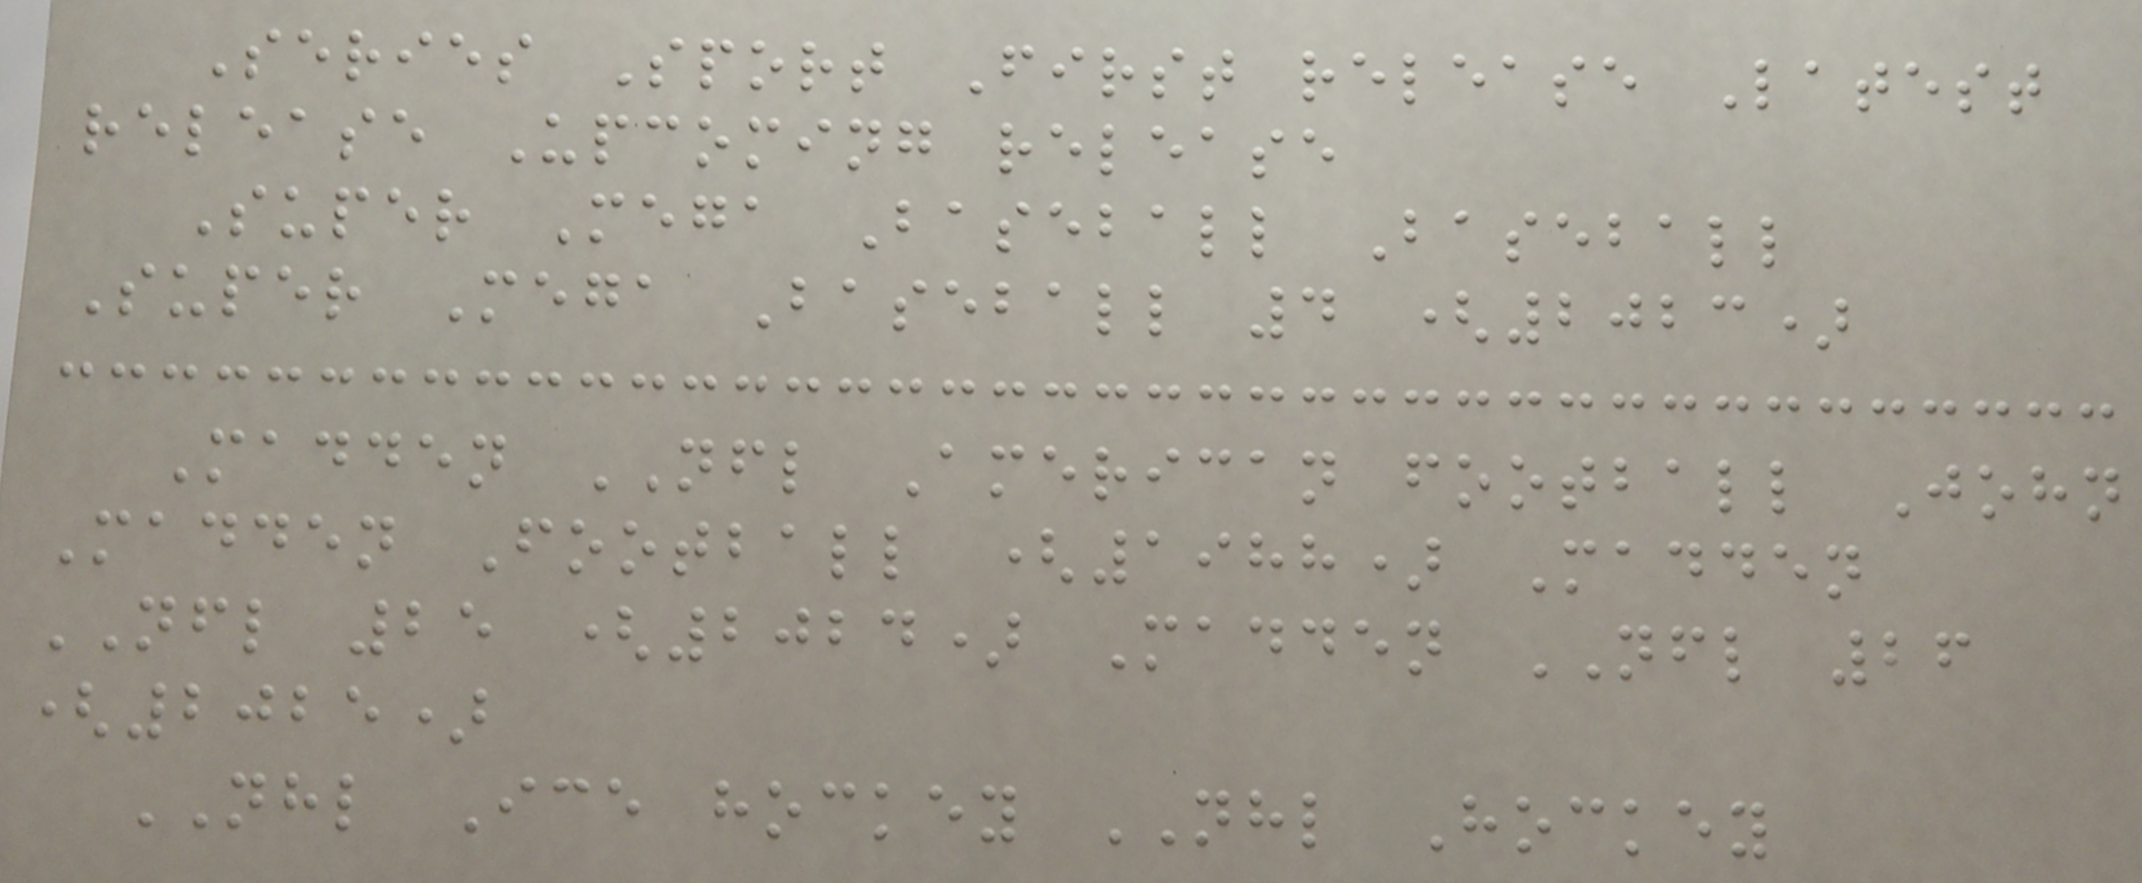Series Sport First release Latest
release Upcoming release
Super Mega Baseball Baseball
Super Mega Baseball 4 (2023)
Madden NFL American football John
Madden Football (1988) Madden
NFL 25 (2024) Madden NFL 26
(2025)
NHL Ice hockey NHL Hockey
